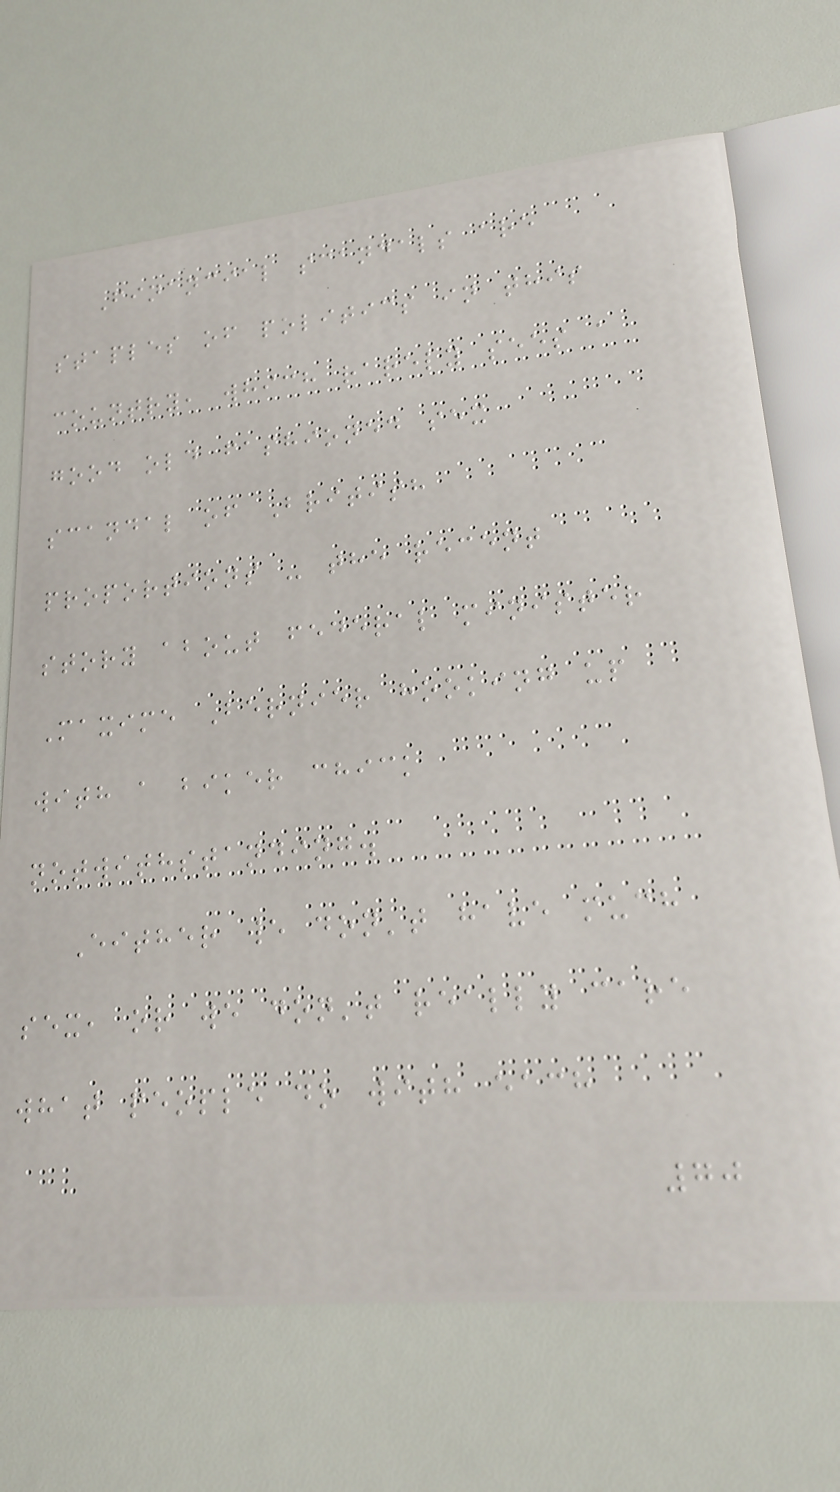Financial scandals are
staples of politics in this
country, which rarely sees a
good old fashioned sex
scandal of British
proportions - the recent
story about federal minister
Maxime Bernier hooking up
with a biker chick
notwithstanding.
Either we don't have much
sex, or we don't really care
what people do with each
70
